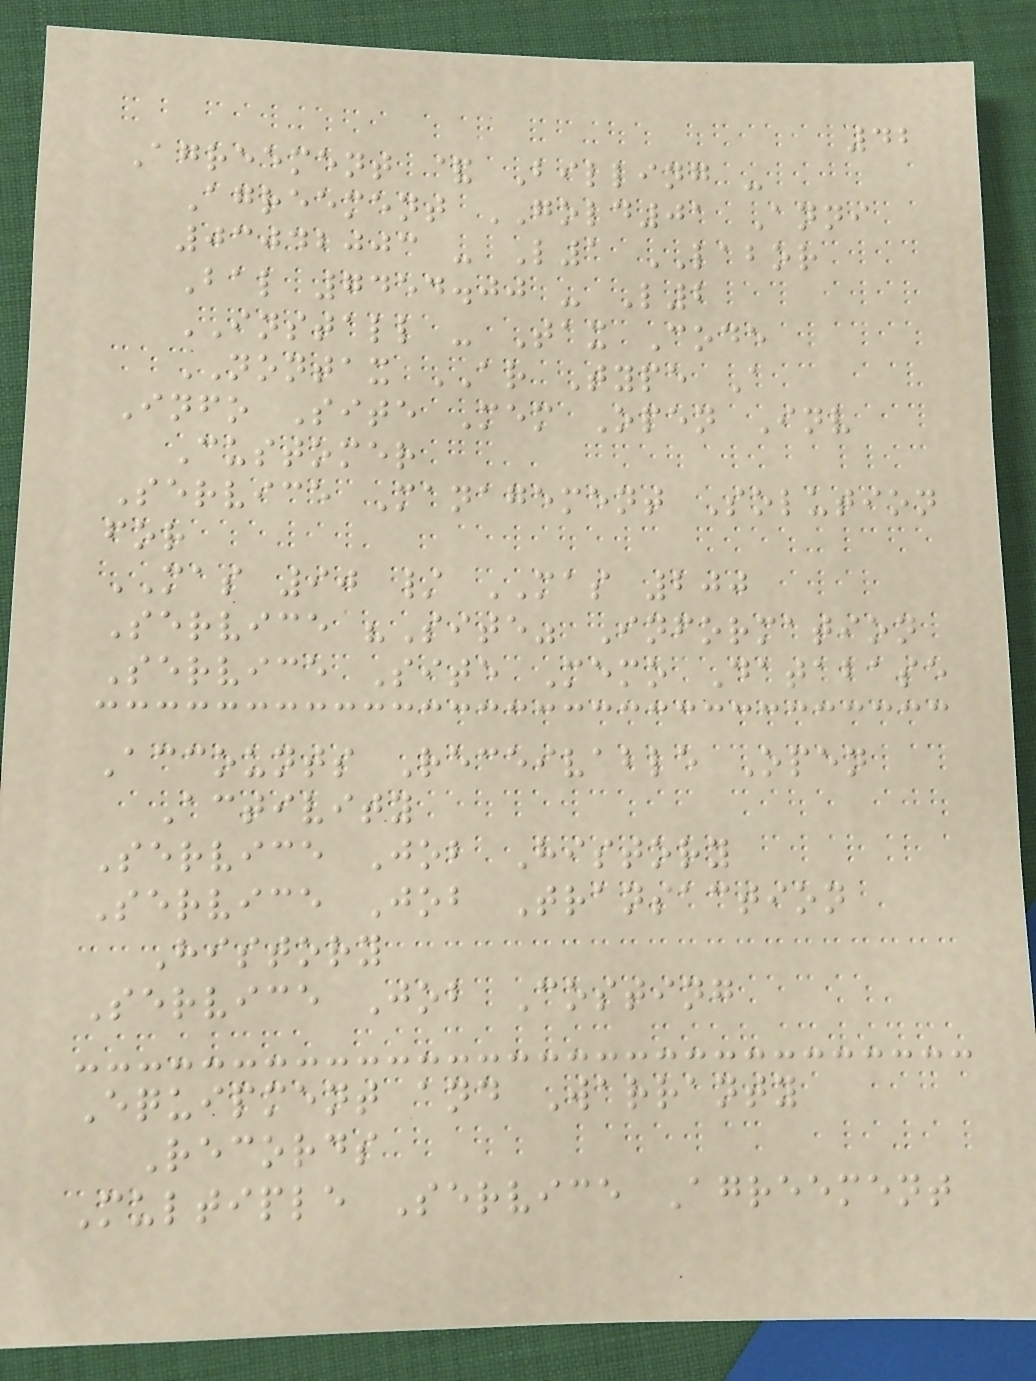42
Agreement & Billing -
Agreement GOLD01 Anni
03042003 - L1 LABOR
Bal 7454.00 - L2
INSTALL - Tax Code
NONTAX AR Type A
Info Site Mem Open Inv
Customer
Service Management Solution
for
MAS 90 / MAS 200
Service "Site" Information
Service Site Memo Database
Accounts Receivable Open
Activity
Service Job History
Service Job Transaction
History
Service Job Costing
Equipment and Warranty
Records
Multiple Service Agreement
